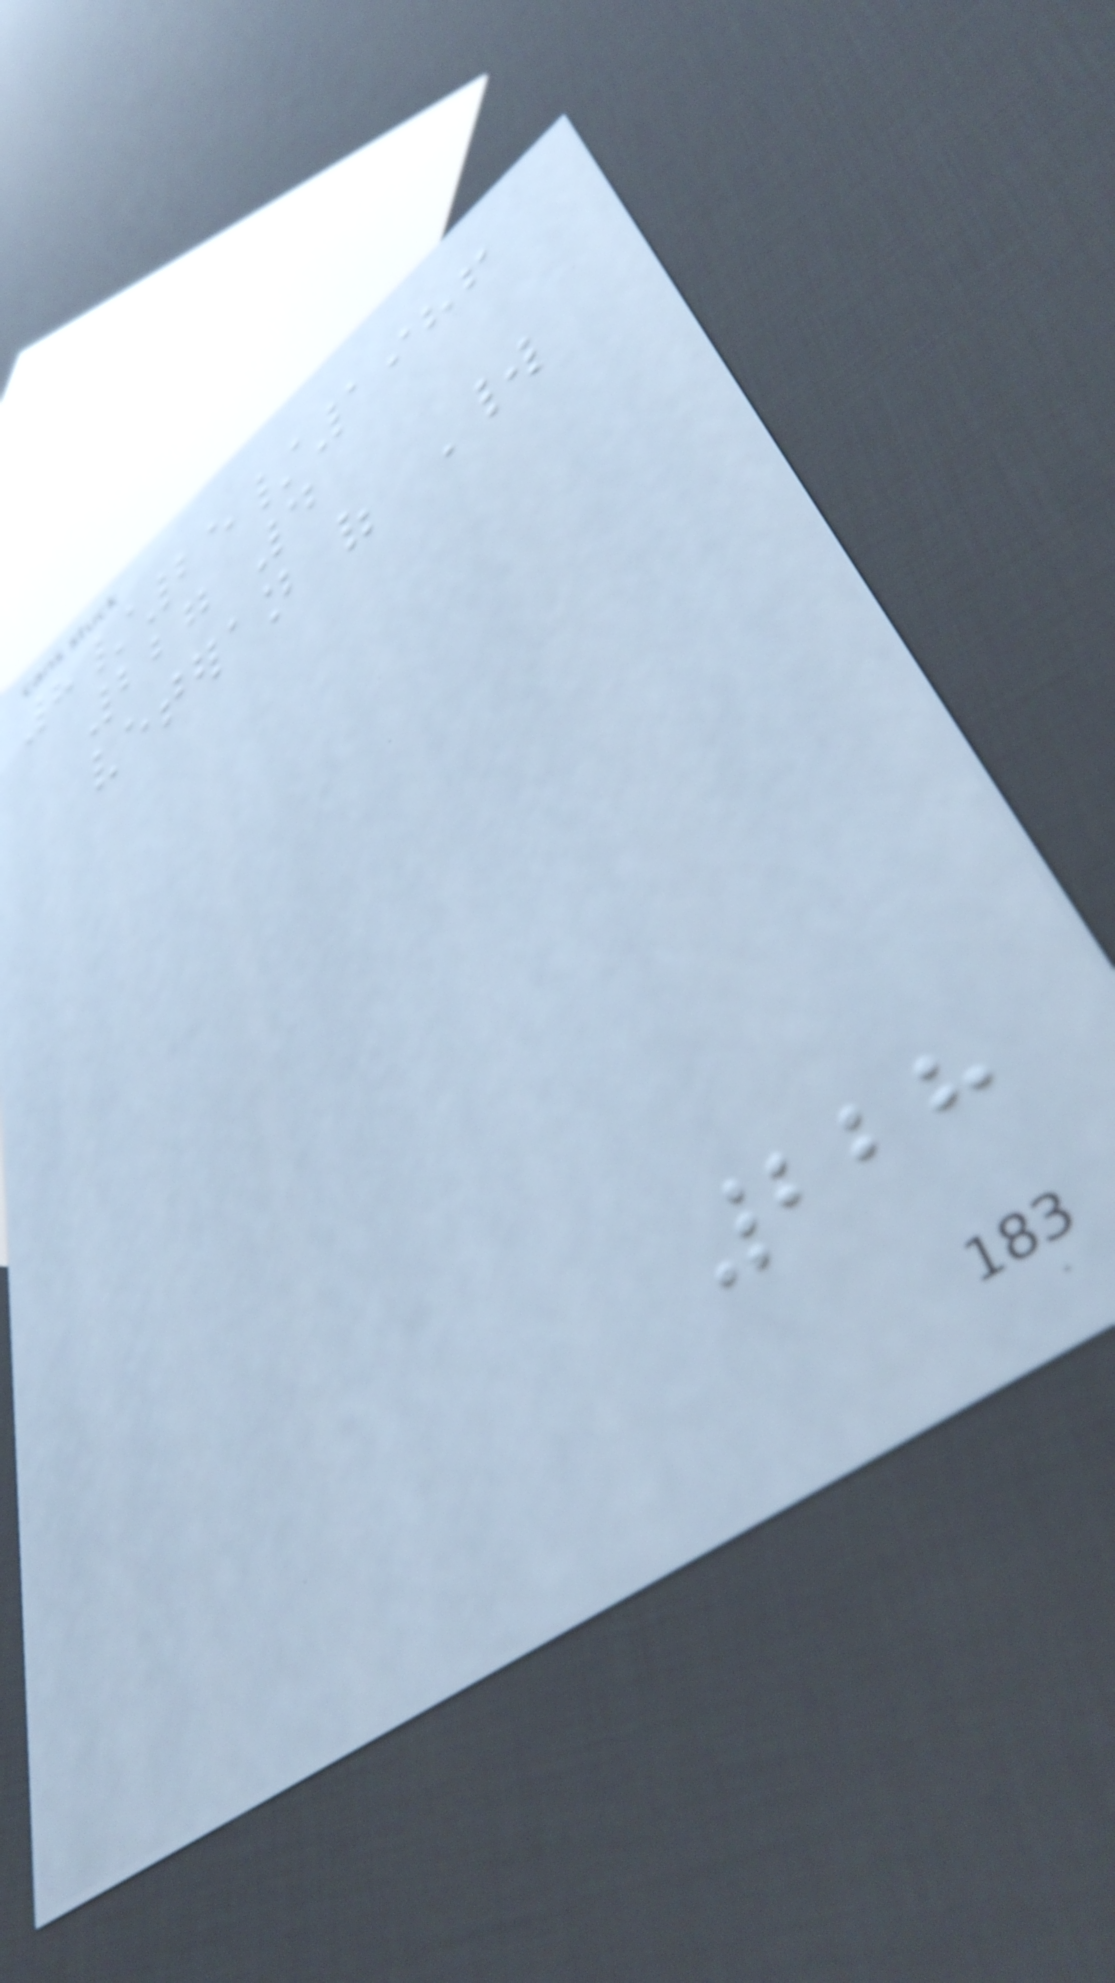8/25/1986
227 4
veteran of World
228
